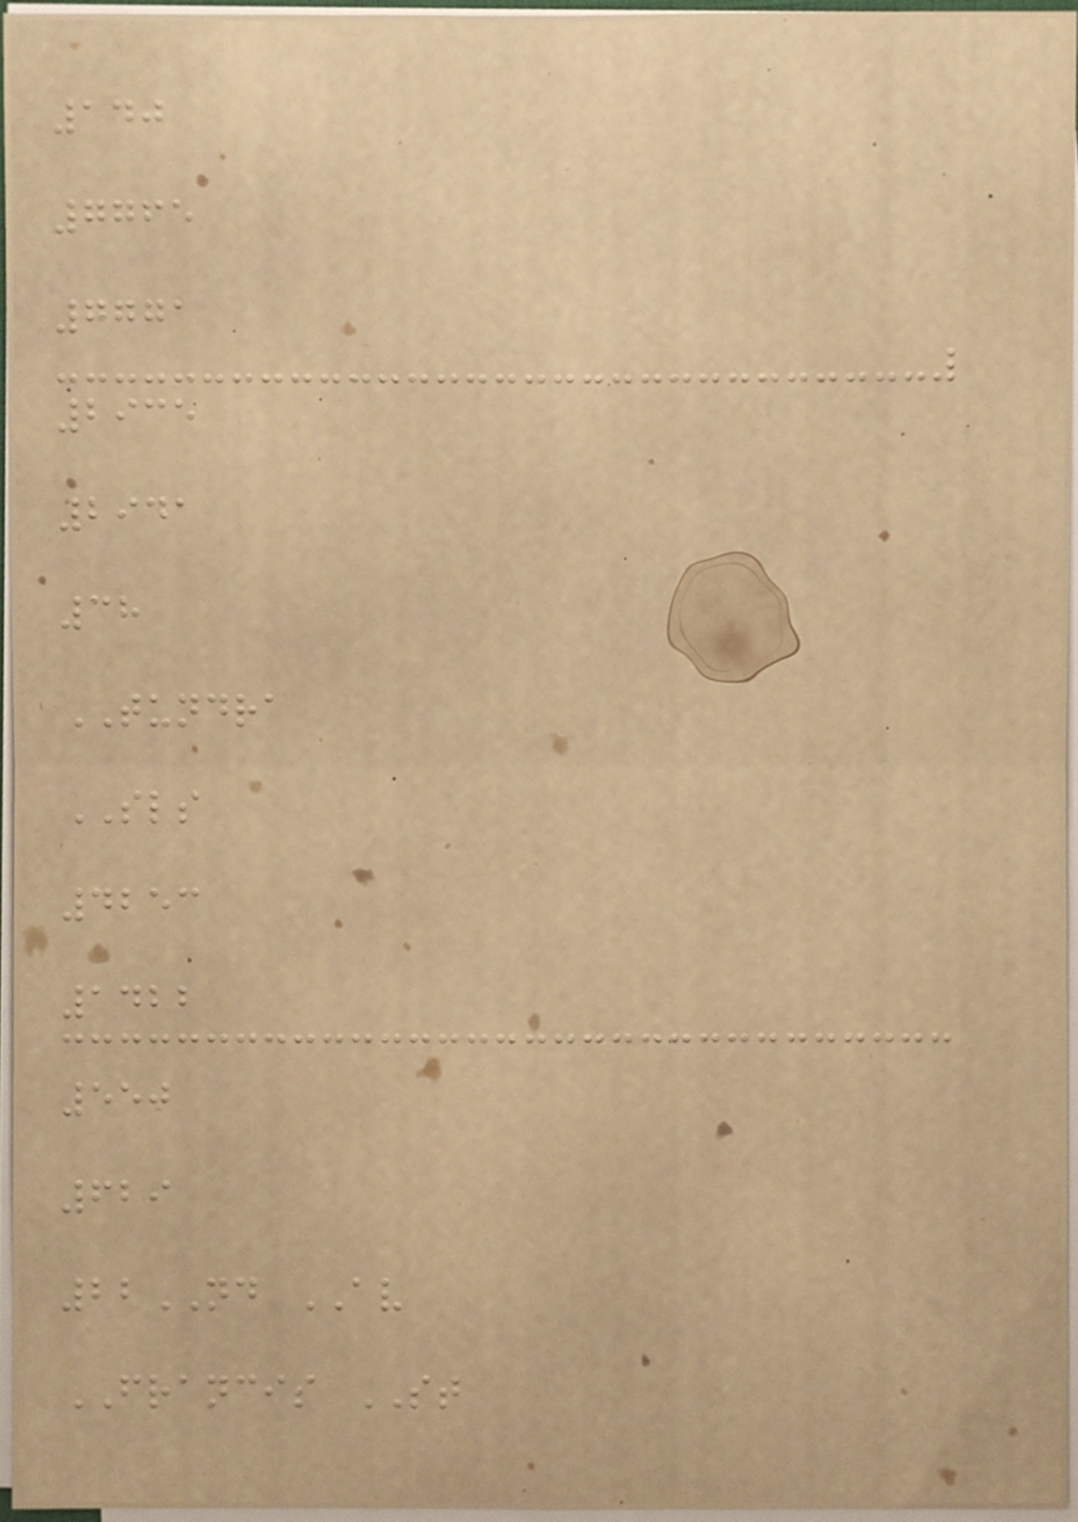140
7765
7771
2935
2941
38
TUNDRA
SLS
4253
1422
550
629
22ND AV
FRANCIS ST
